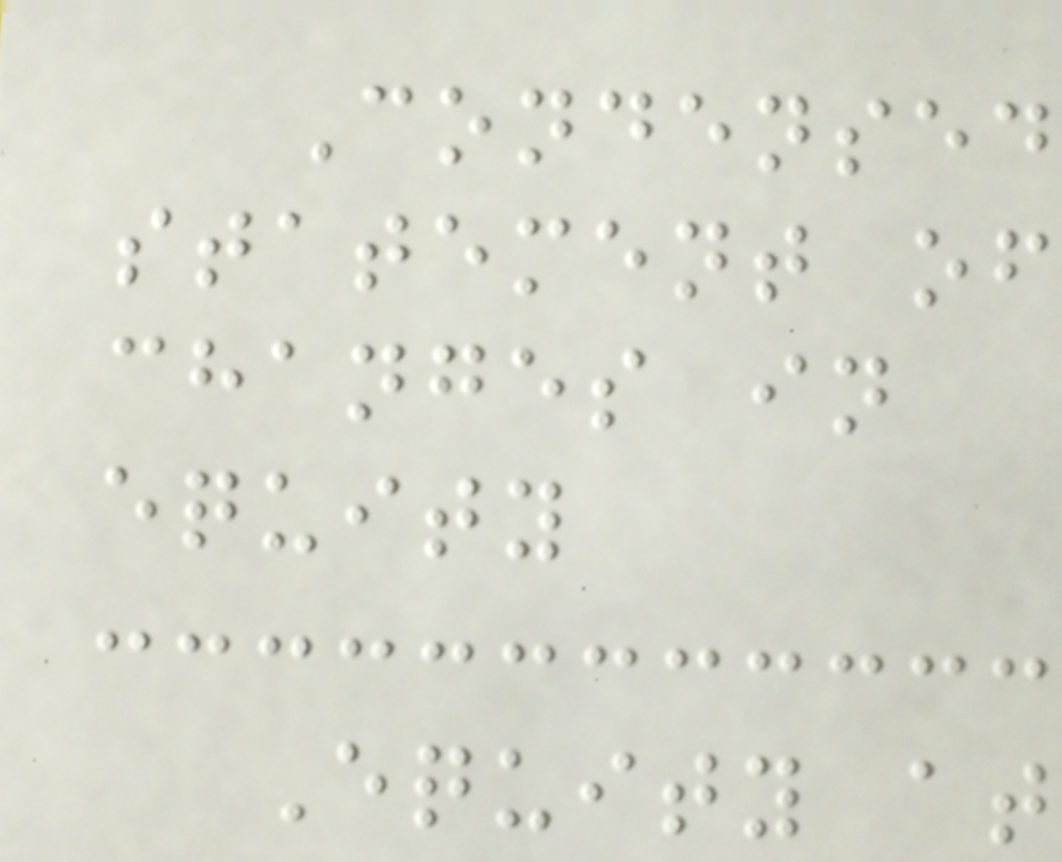Condensed
statement of
changes in
equity
Equity at
